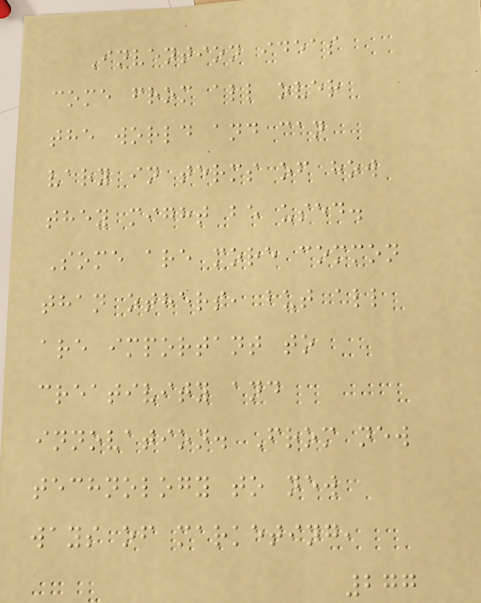Invention ideas
come from all over
the world and can
vary in terms of how
they might be used.
Some are more common
than others, but all
are important to
creativity and
innovation. From new
technology to new
ways of marketing,
277
